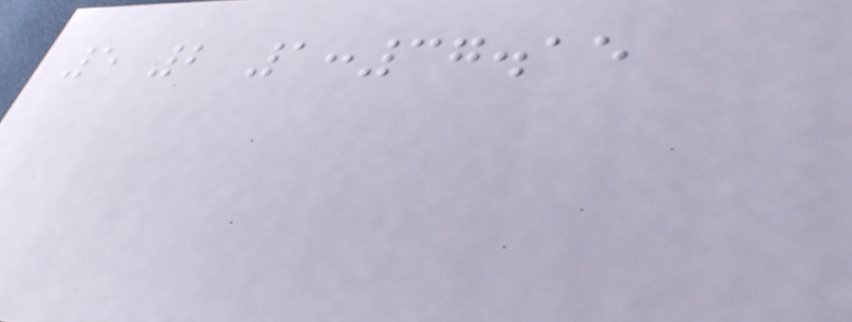5 2 1:37.15
